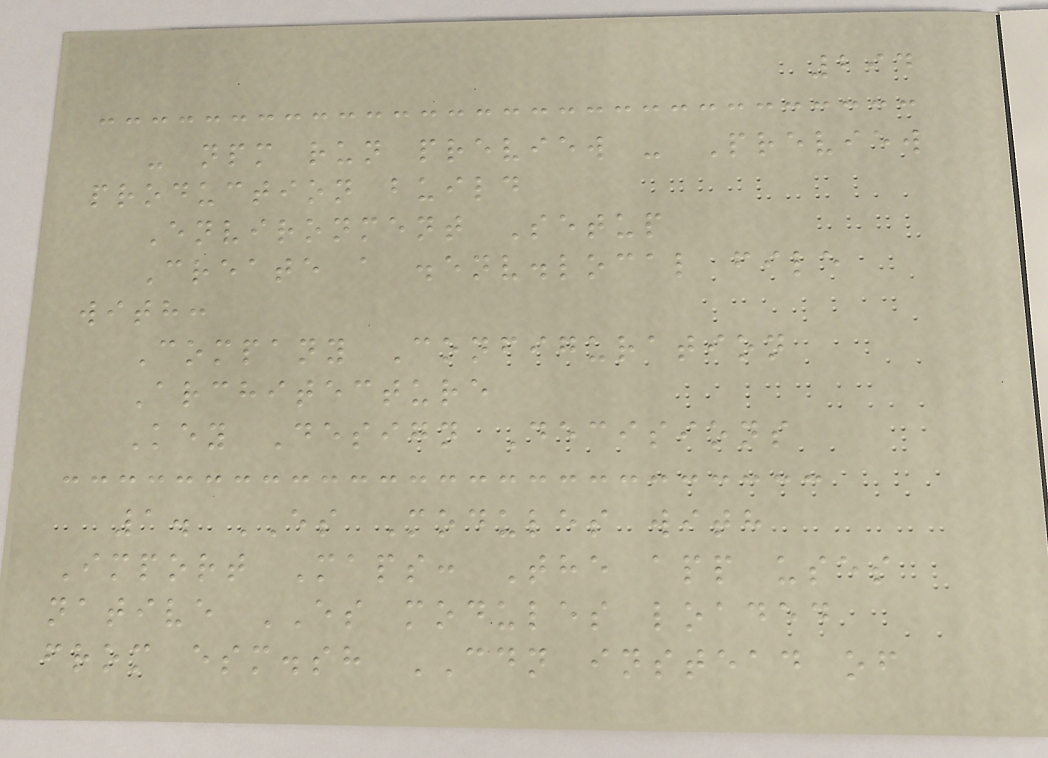294
- npm run preview - Preview
production build
Environment Setup
Create a .env.local file
with:
Company Configuration
Architecture
Key Design Decisions
1. ES Modules with
Import Maps: The app uses
native ES modules loaded
from esm.sh CDN instead of
